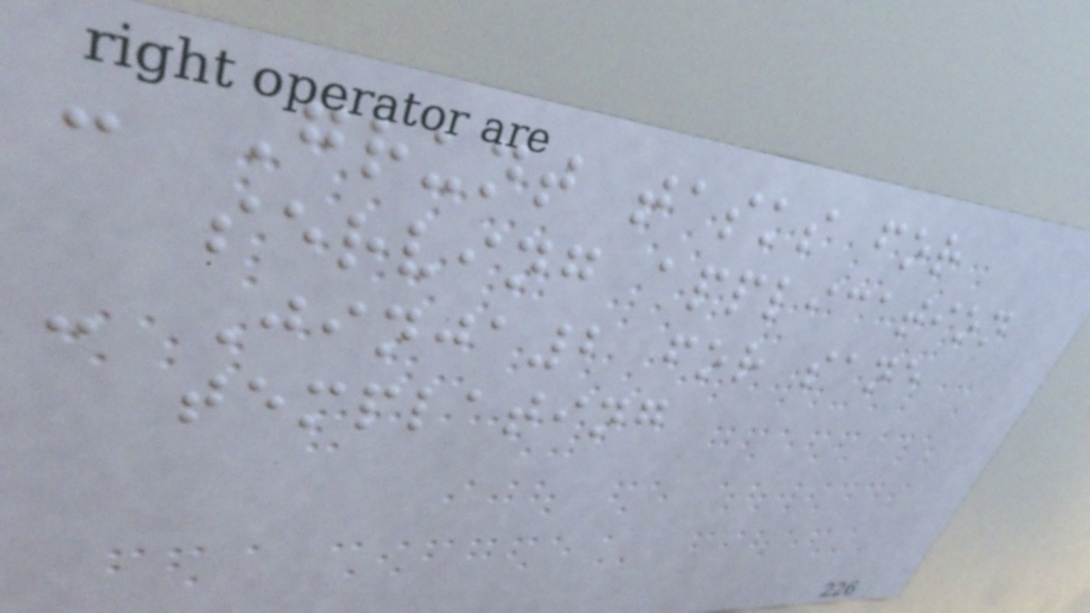- Grunt tasks for
serving application
- Jinja2 for sane
templating
